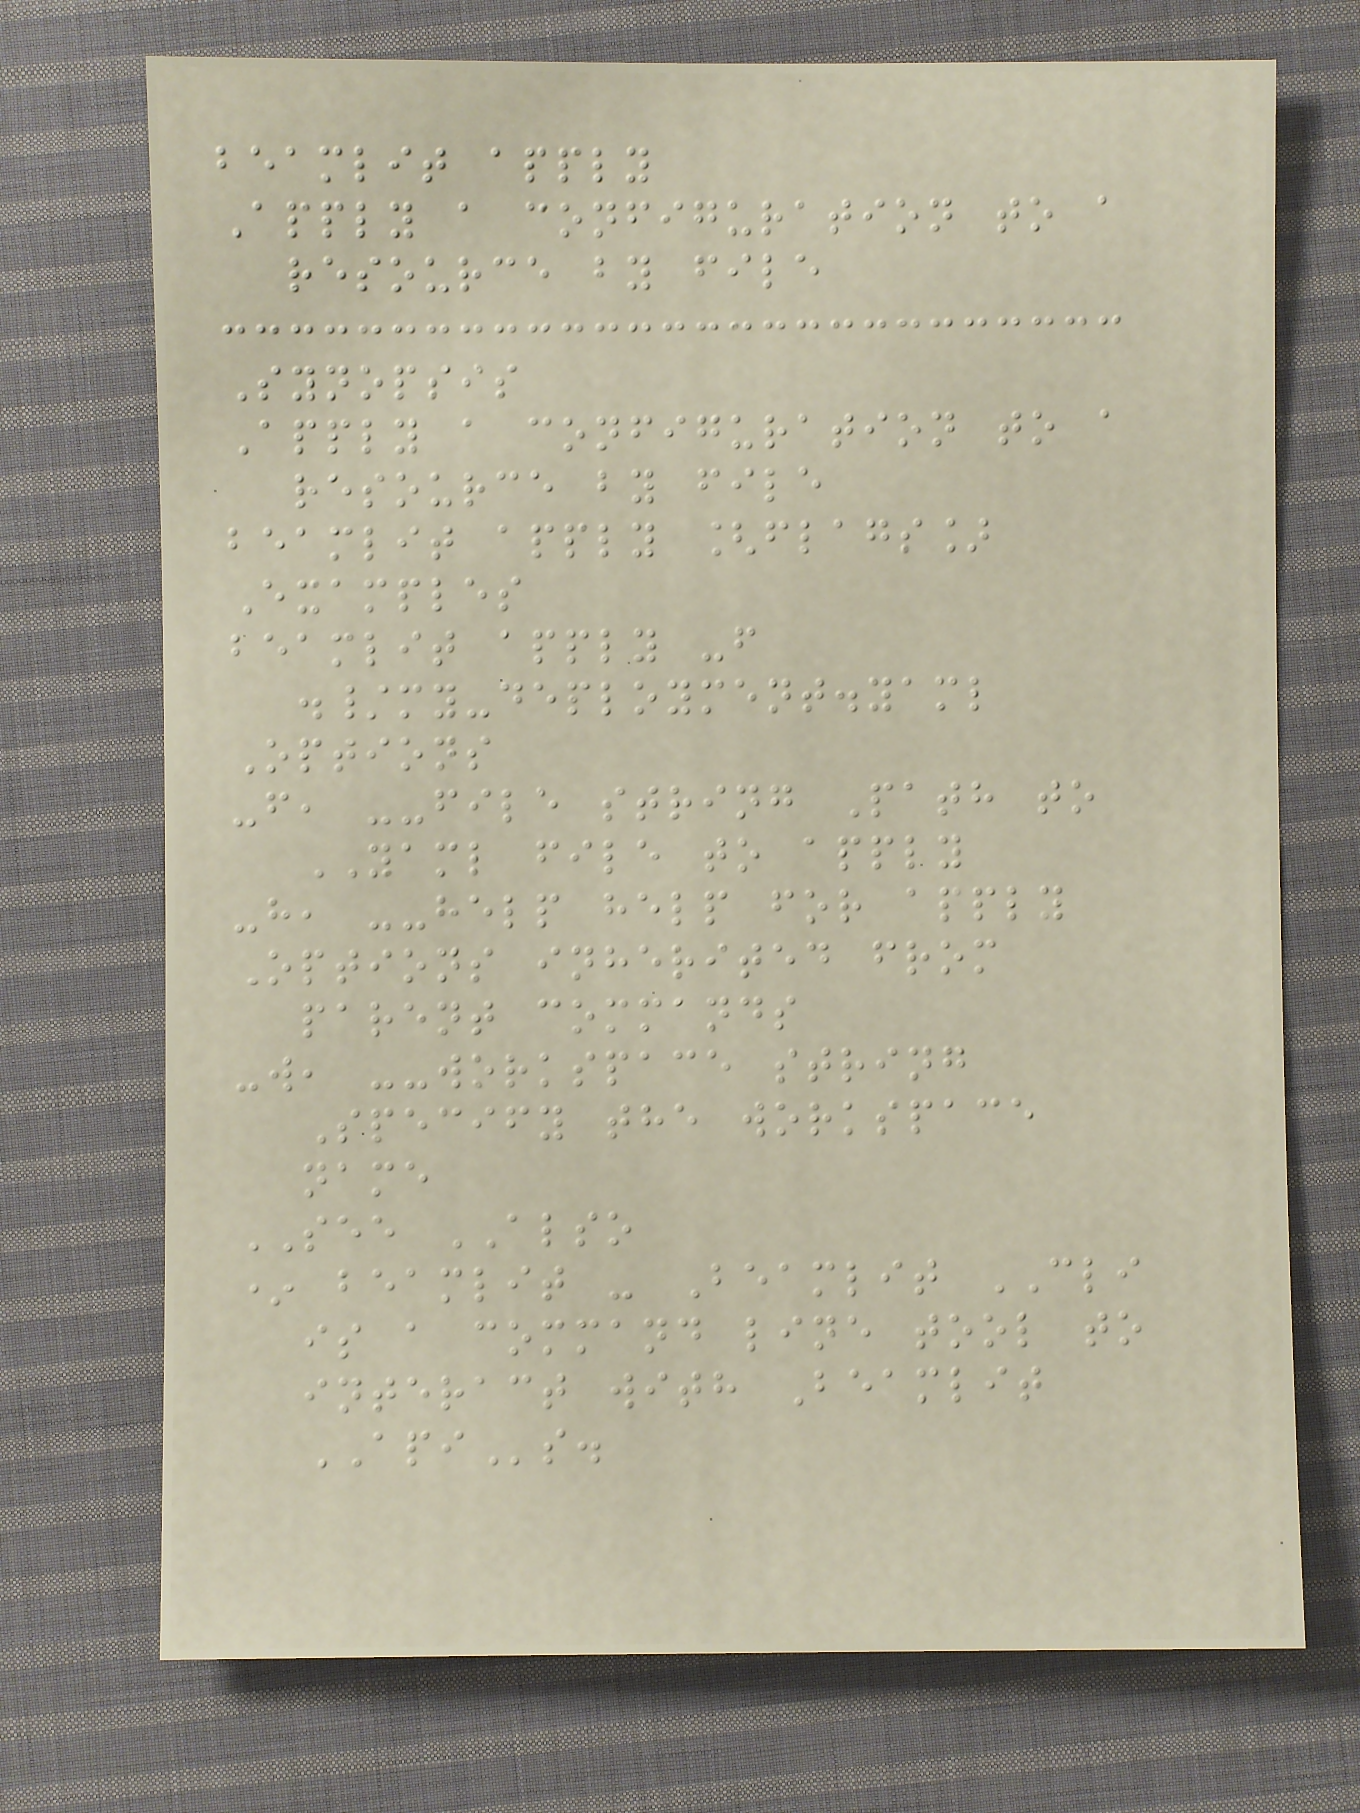beamlit apply
Apply a configuration to a
resource by file
Synopsis
Apply a configuration to a
resource by file
beamlit apply [flags]
Examples
beamlit apply -f
./my-deployment.yaml
Options
-f, --file string Path to
YAML file to apply
-h, --help help for apply
Options inherited from
parent commands
-w, --workspace string
Specify the workspace
name
SEE ALSO
* beamlit - Beamlit CLI
is a command line tool to
interact with Beamlit
APIs.
